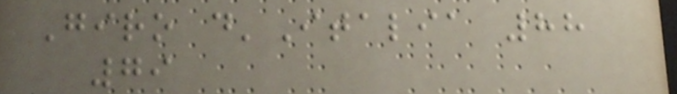Giro d'Italia 88
79
